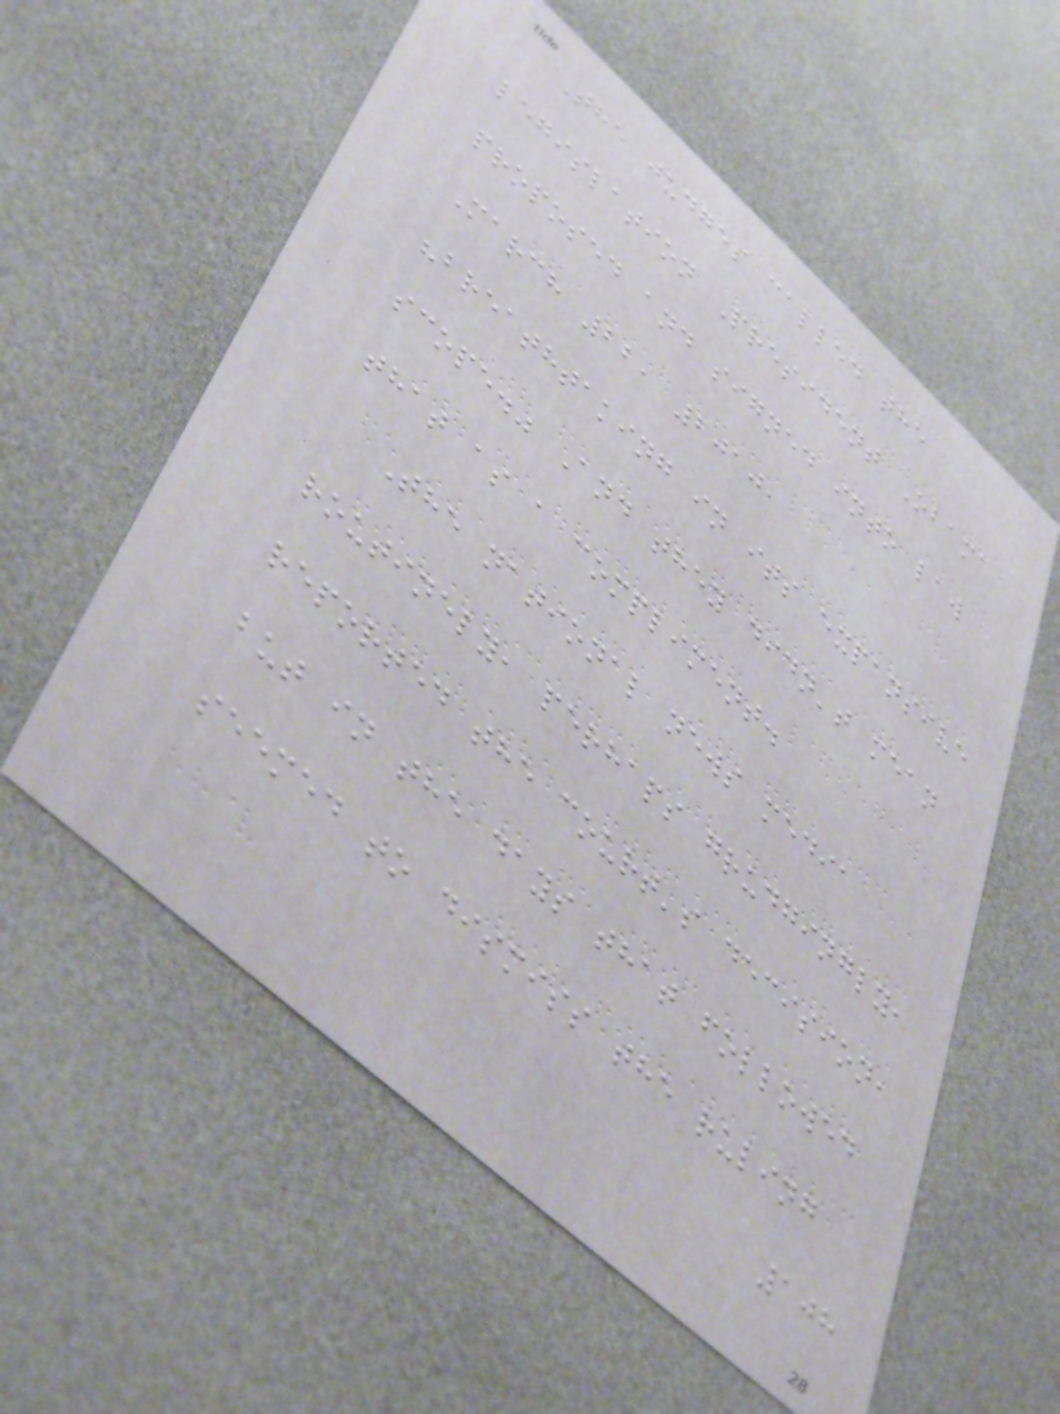The judges called the
legislation President Obama
proposed and signed into law
March 22, 2010,
"breathtaking in its expansive
scope." And they didn't mean
that as a compliment.
The national news media
routinely, perhaps grudgingly,
reported the court's decision,
but in the days that followed
seemed to dismiss the ruling
108
